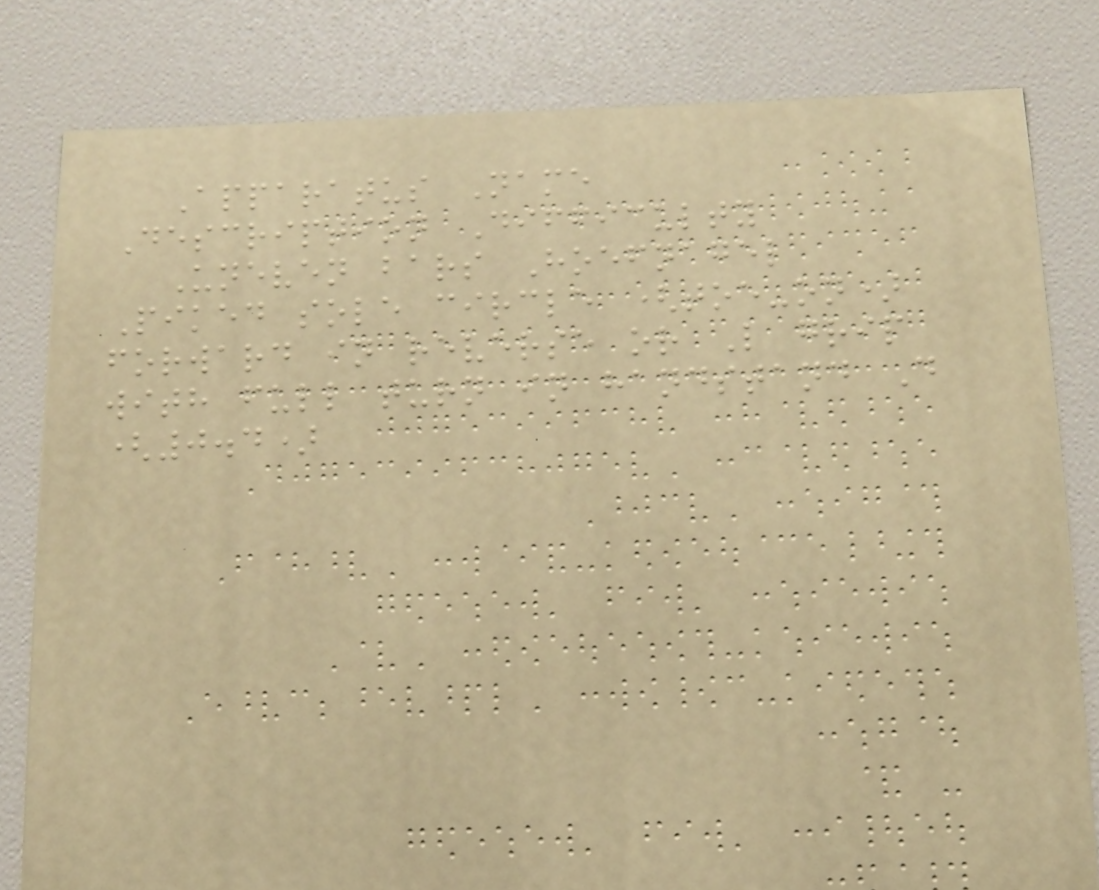Apparatus Name
Description Difficulty
Uneven bars Hoefnagel
Piked sole circle (toe-on)
forward in reverse or L grip
with full turn in handstand D
(0.4)
